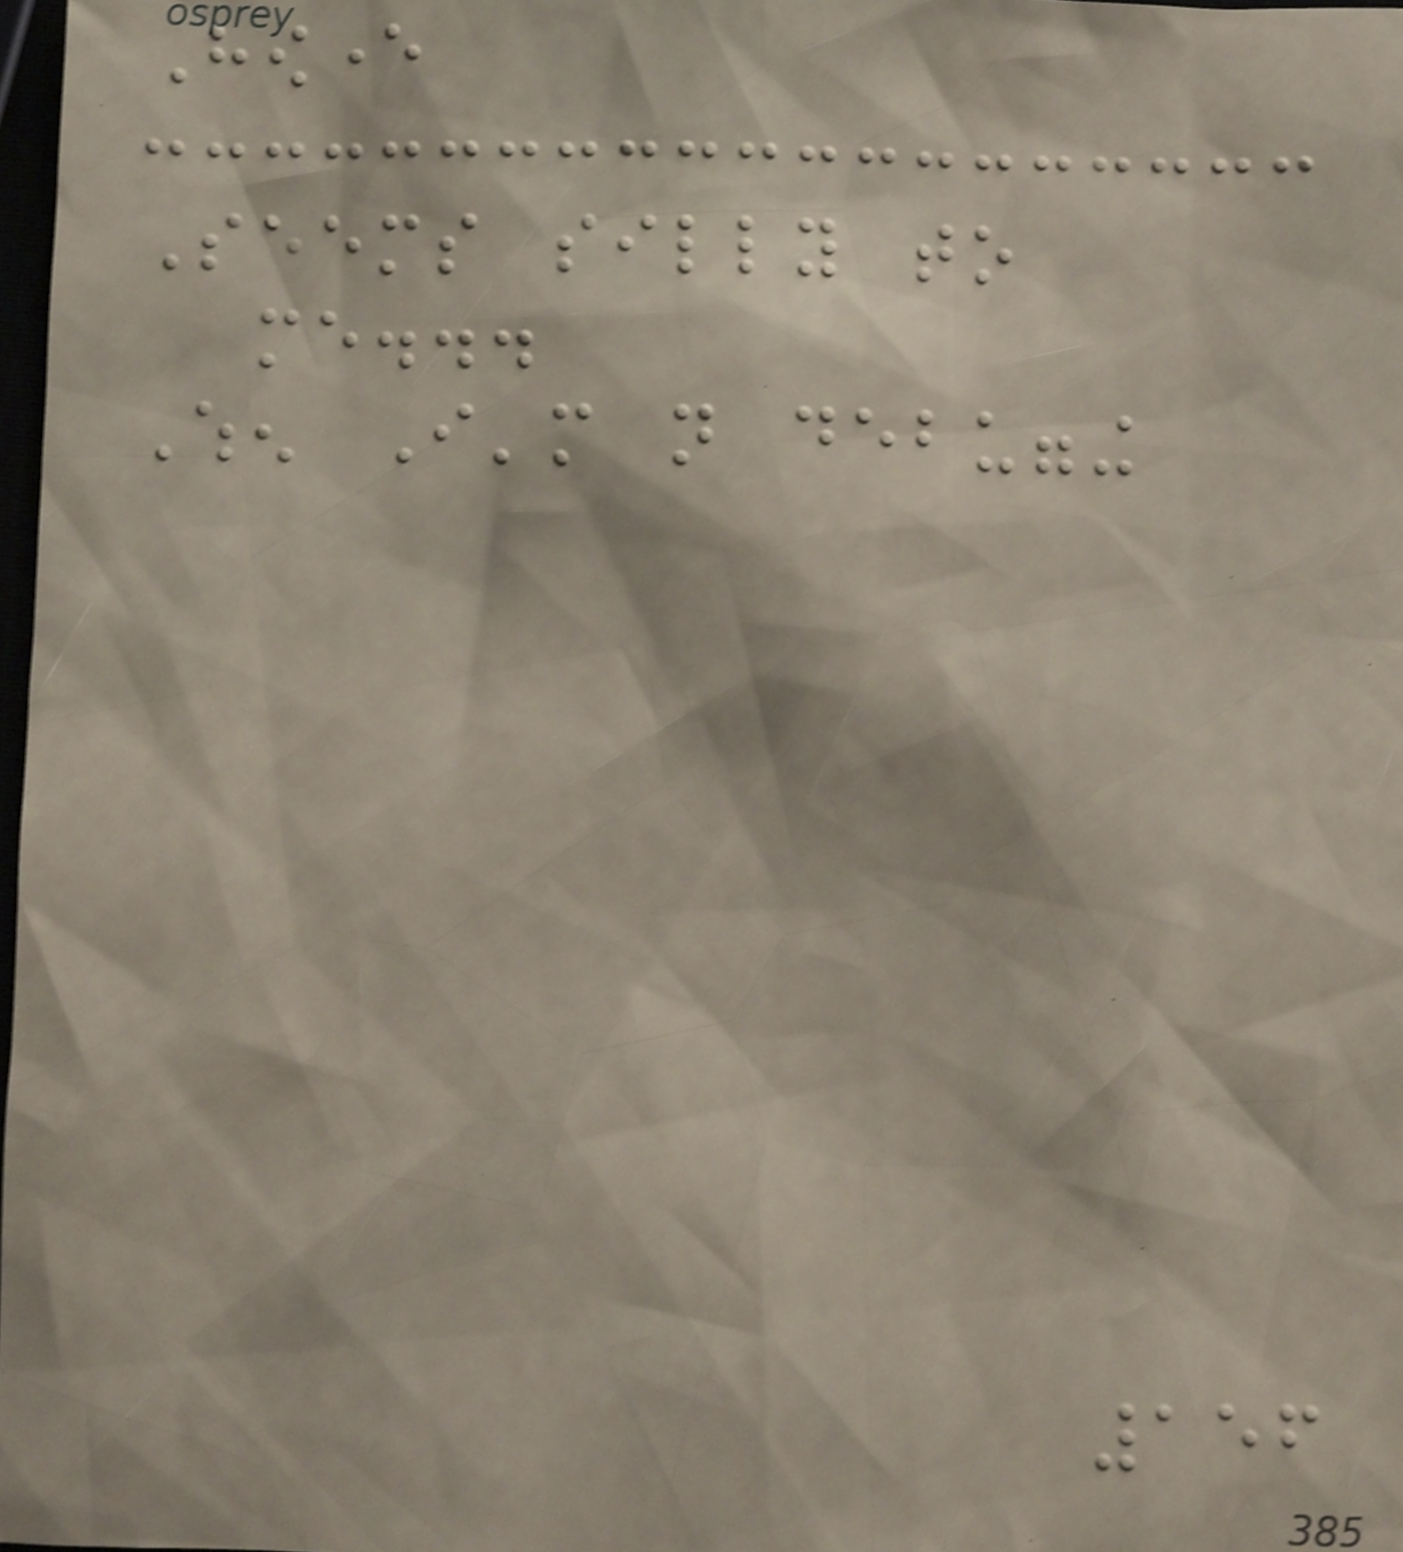However
Seems silly to
me...
When I'm not debugging
156
